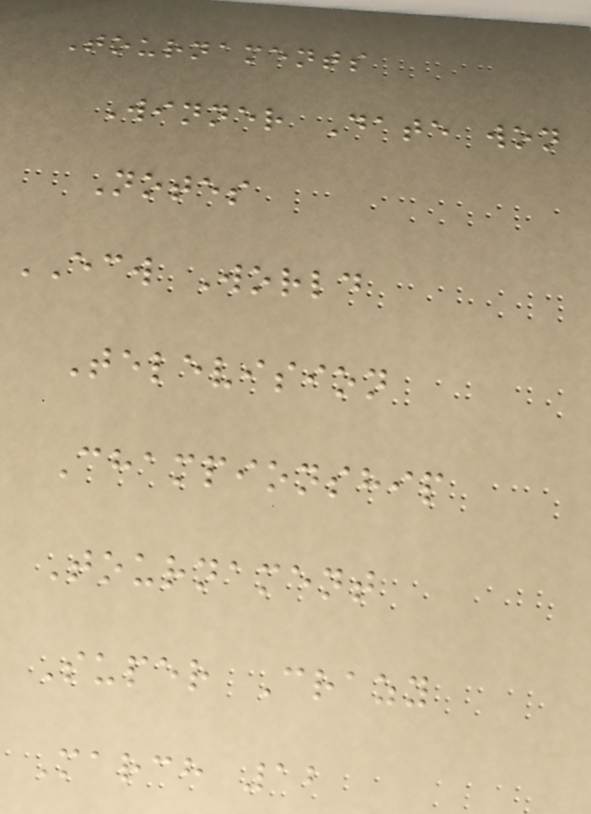Tournaments
Winner Date won
Notes
ECW World
Television
Championship
Tournament
Super Crazy
March 12
